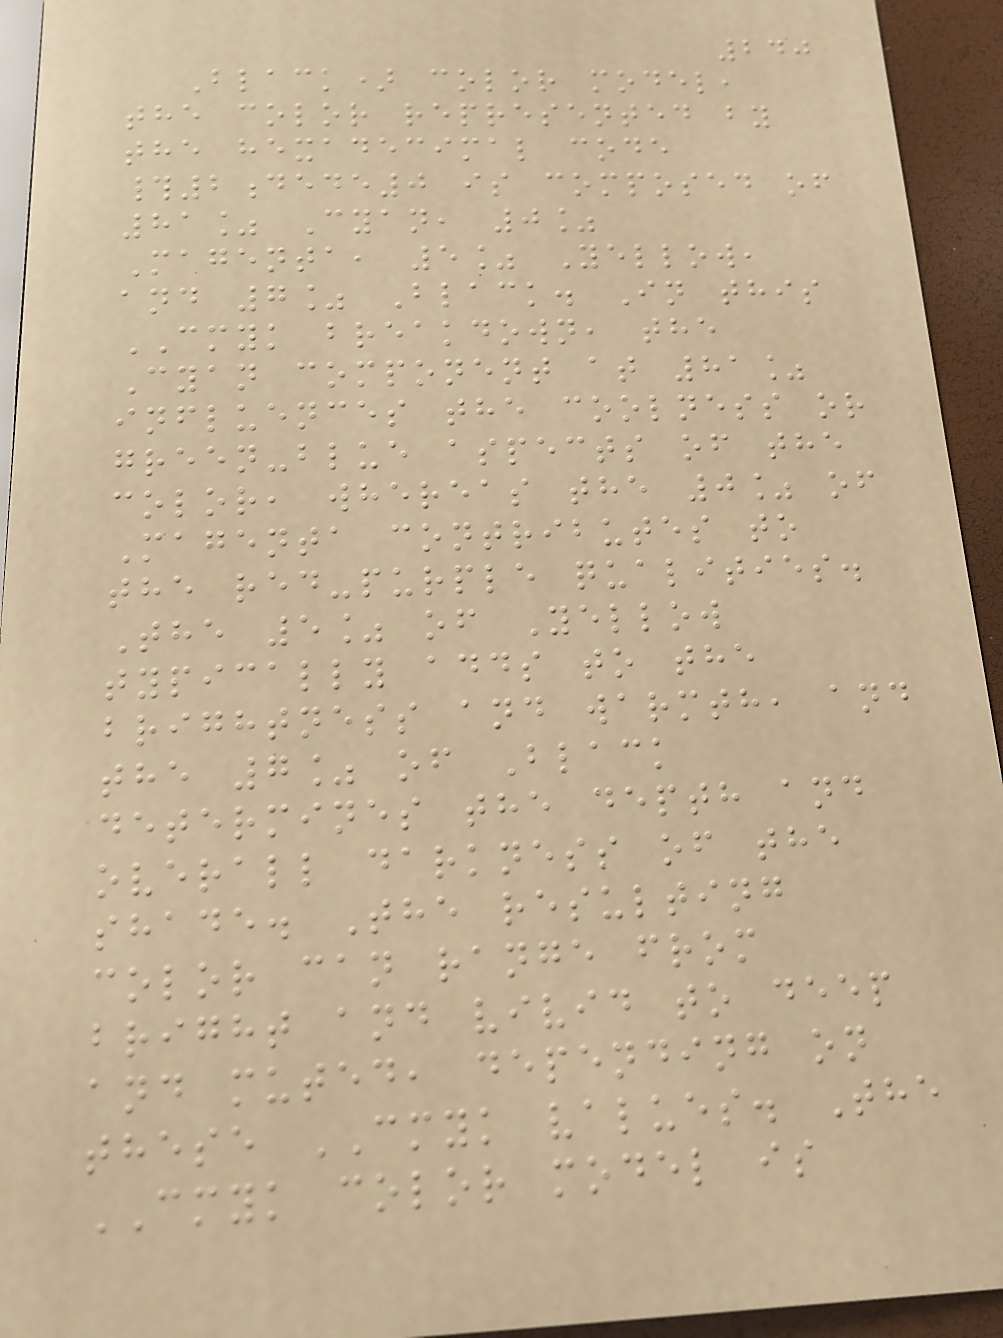240
Black) color model,
the color represented by
the hexadecimal code
#2dede0 is composed of
81% Cyan, 0%
Magenta, 5% Yellow,
and 7% Black. In this
CMYK breakdown, the
Cyan component at 81%
influences the coolness or
green-blue aspects of the
color, whereas the 0% of
Magenta contributes to
the red-purple qualities.
The 5% of Yellow
typically adds to the
brightness and warmth, and
the 7% of Black
determines the depth and
overall darkness of the
shade. The resulting
color can range from
bright and vivid to deep
and muted, depending on
these CMYK values. The
CMYK color model is
